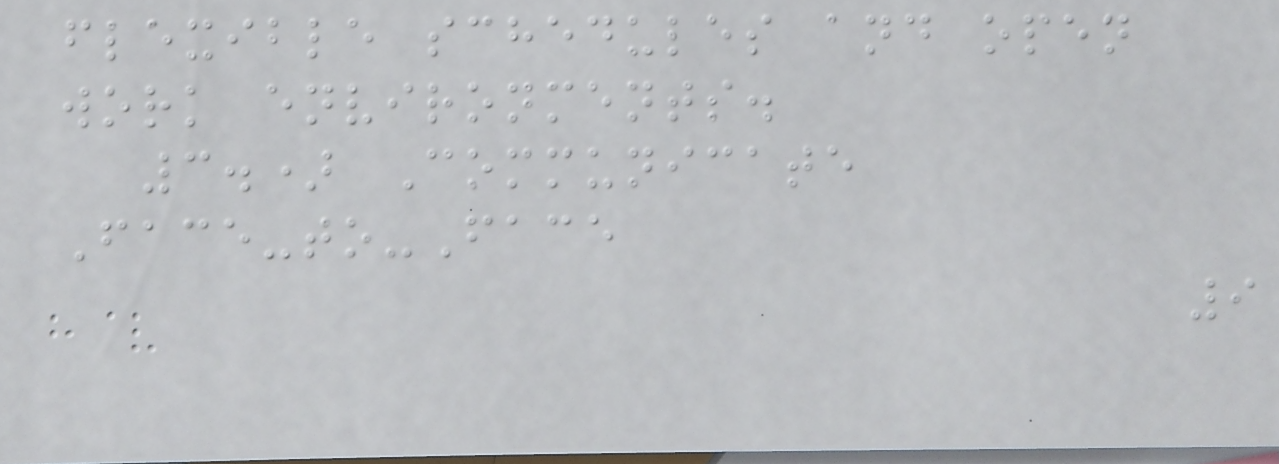flexible schedules and open
work environments.
3.) Communicate
Face-to-Face
9
